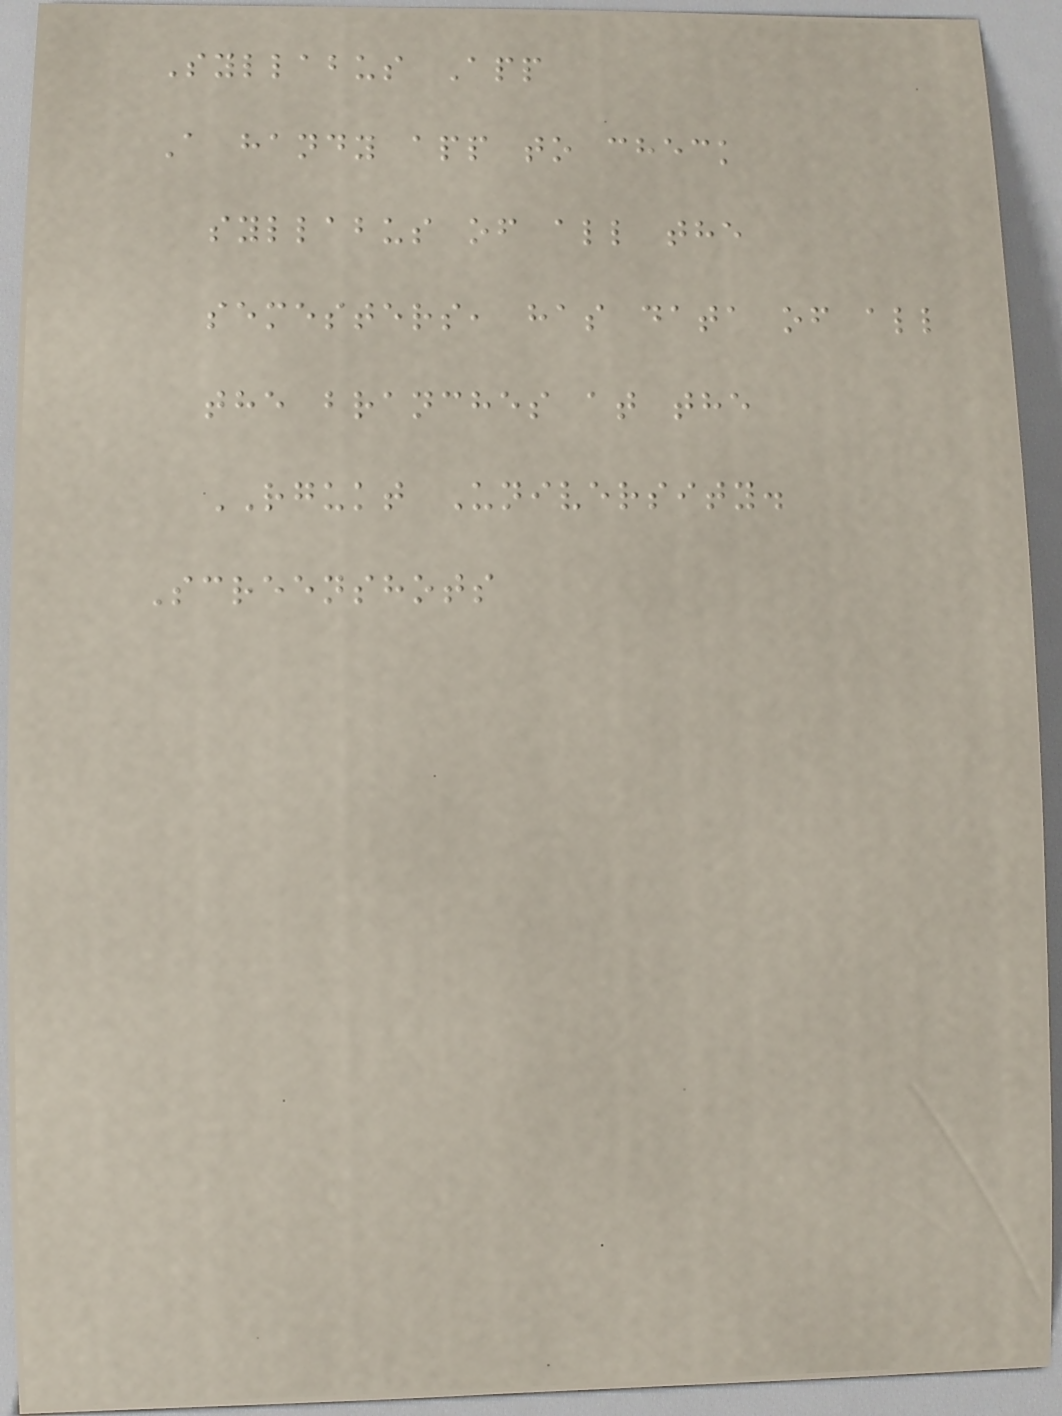Syllabus App
A handy app to check
syllabus of all the
semesters, has data of all
the branches at the
RGUKT University.
Screenshots
